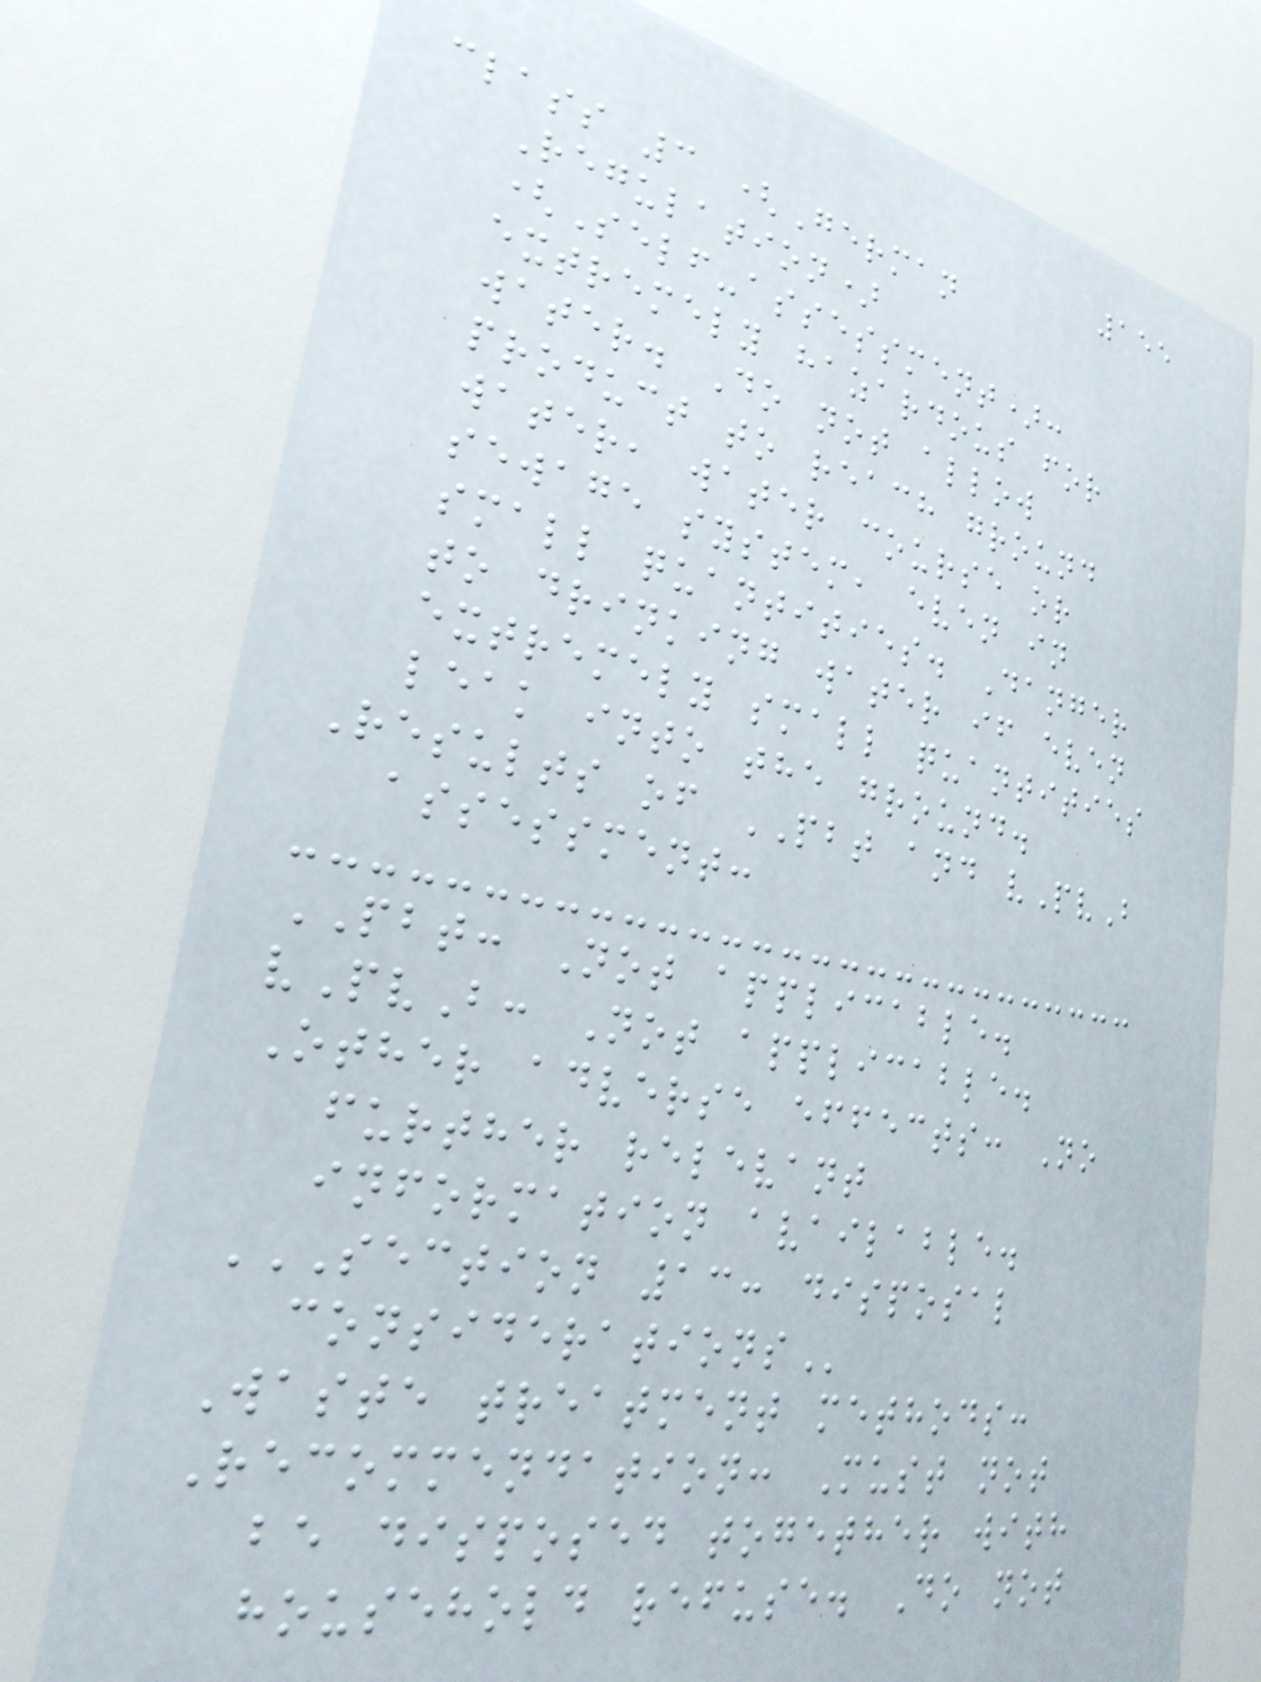155
class 3 (German
Regulation)
(Self-assessment):
extremely hazardous for
water. Do not allow
product to reach ground
water, water course or
sewage system, even in
small quantities. Danger
to drinking water if even
extremely small quantities
leak into the ground.
Results of PBT and vPvB
assessment:
PBT: Not applicable.
vPvB: Not applicable.
Other adverse effects: No
further relevant
information available.
SECTION 13: DISPOSAL
CONSIDERATIONS
Waste treatment methods:
Recommendation: Must not
be disposed together with
household refuse. Do not
